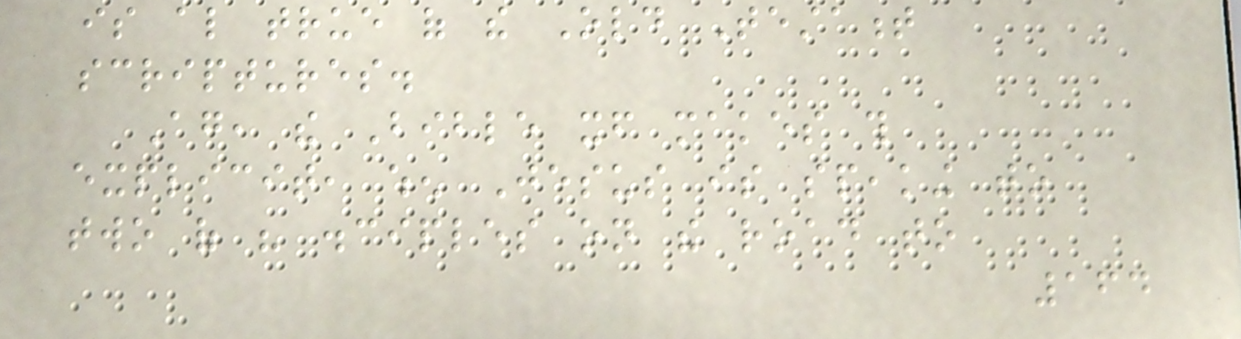is also true of the Old Testament
scriptures.
Again, the Bible itself makes this
explicit, when Jesus is speaking to
two of his disciples on the road to
164
